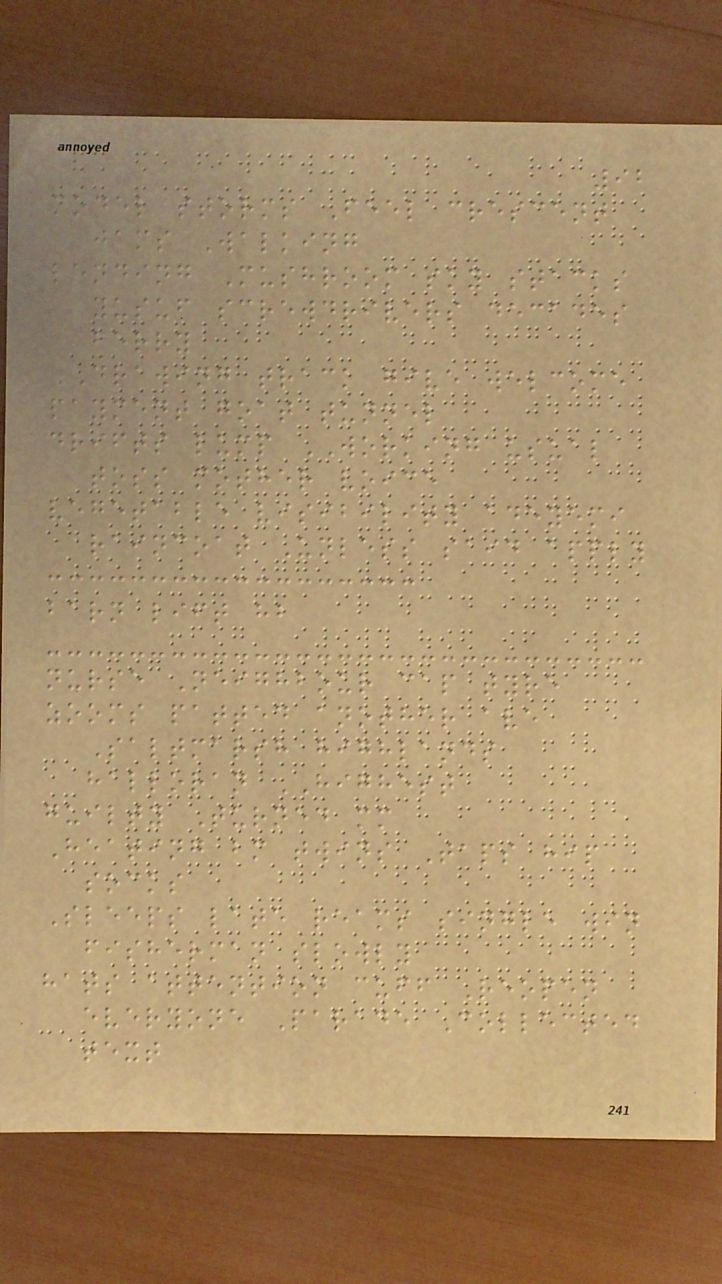92
model storms Feel crescent
jams Walking
lending Mushroom sky stacks
yusuf screwdrivers decades
berry
DRAWING track give welcome
payment goat tunnel
drifts lump WORKING usual
toss mother voice
vegetable visibility adeyemi
raincoat Unless said apply
barn lift hb
nurse Neighbour cap tyre
zooms patted another ave
Saltmarsh highlands
halloran HIGHEST
guilty Turned mm
Heating bm twins Taps hip
socks
Sleeps late reams single win
fisherman slowly
hats attention cuff Reopen
everyone Parade Collected
text
